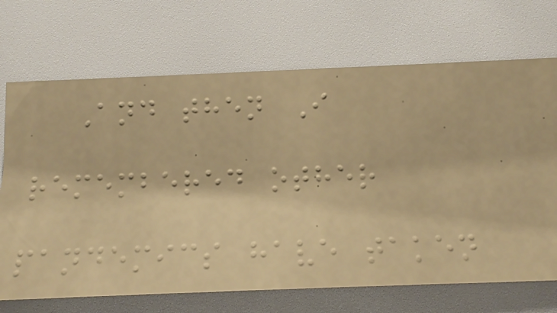And then I
remembered other
pandemics have taken
